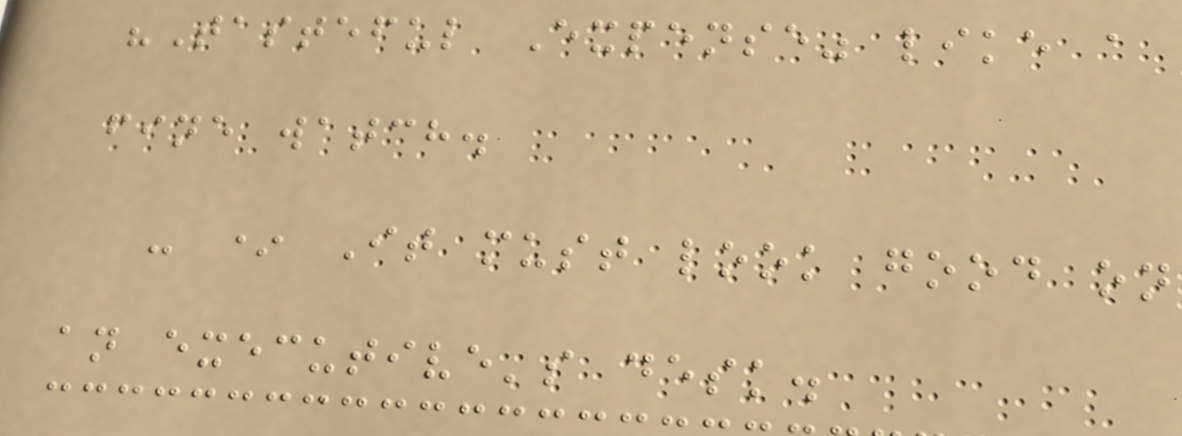"Tasteful Expense" like a
fine watch.
- * It must look good on
an executive's desk.
